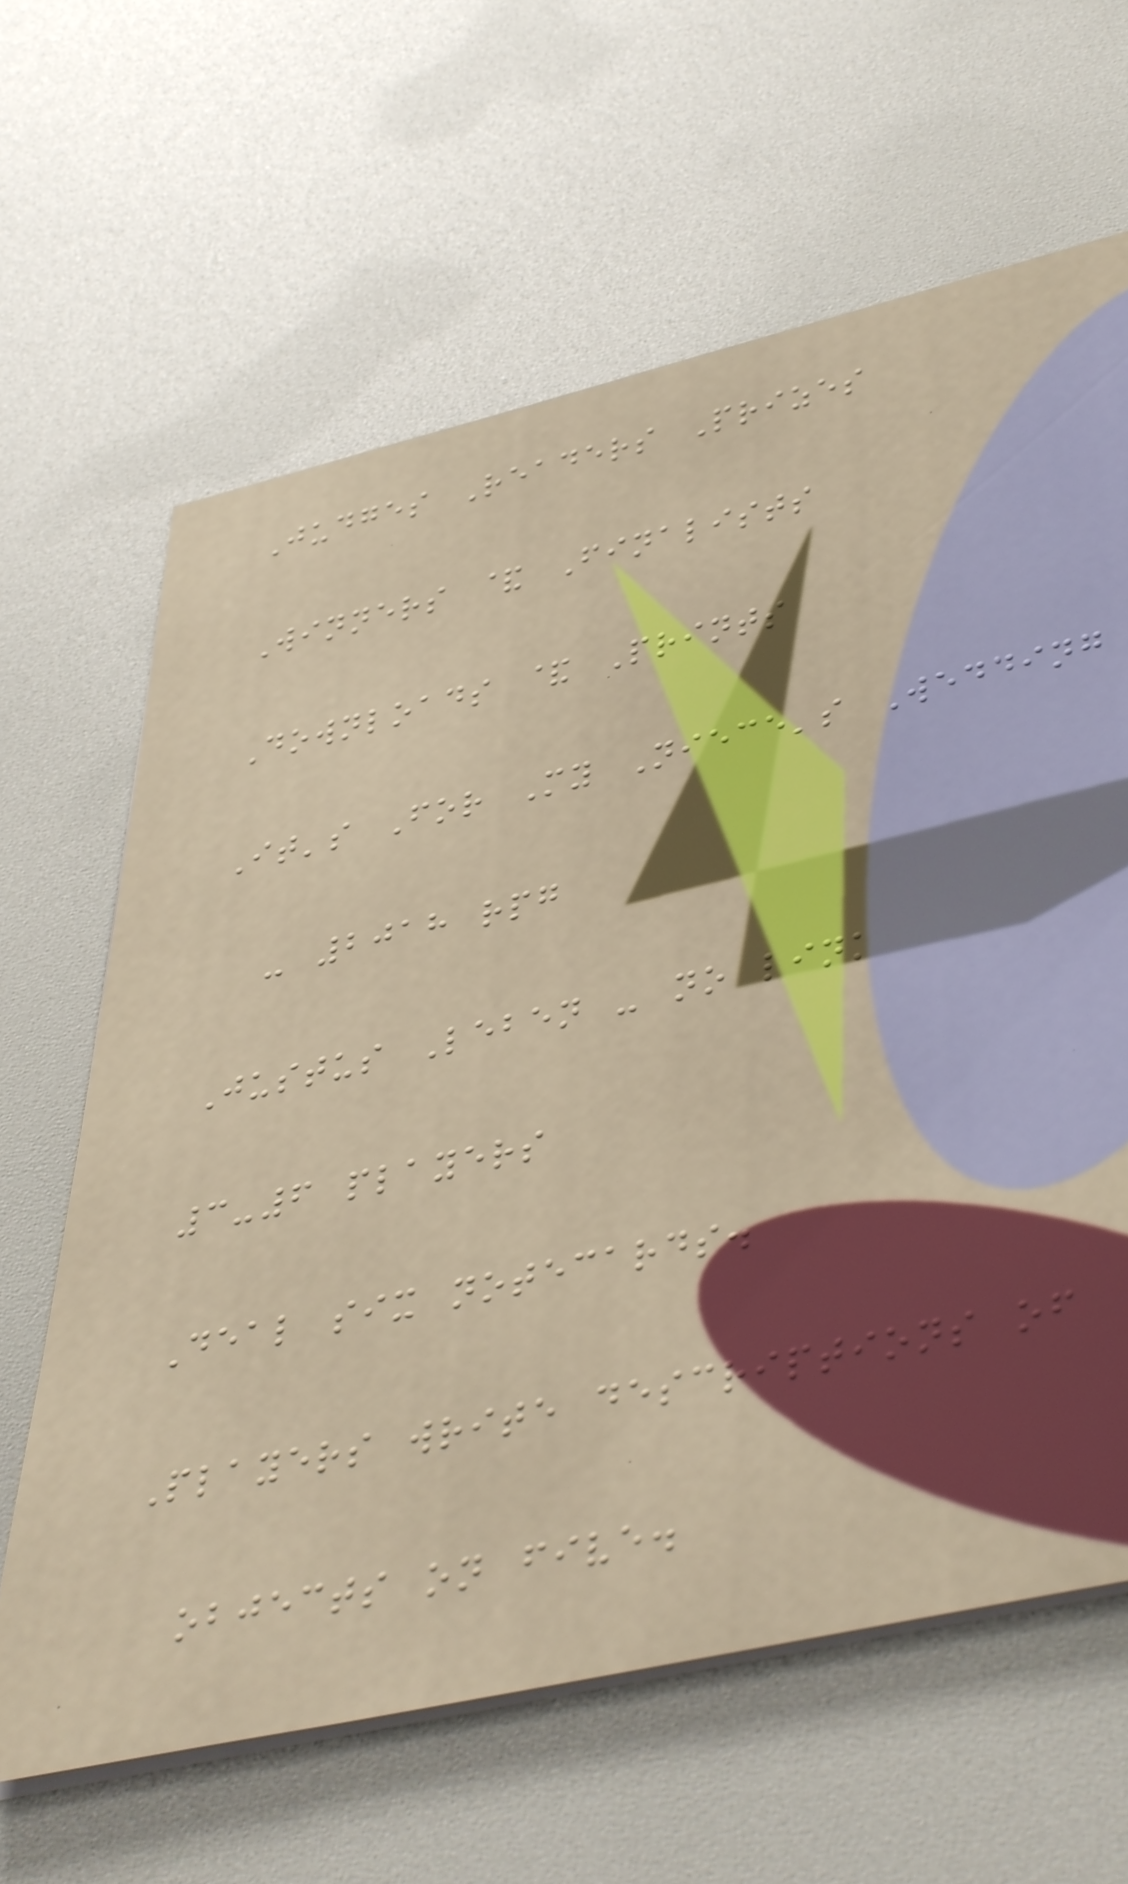Judges Readers Prizes
Winners & Finalists
Downloads & Prints
It's For My Niece's Wedding
- 2018 rpg
Justus Leben - no link
3-6 players
Deal six notecards.
Players write descriptions of
objects on five.
